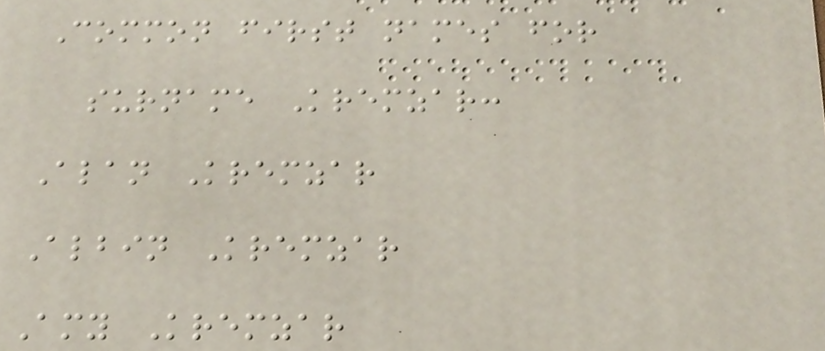Common first names for
surname Kremzar:
Alan Kremzar
Albin Kremzar
Amy Kremzar
